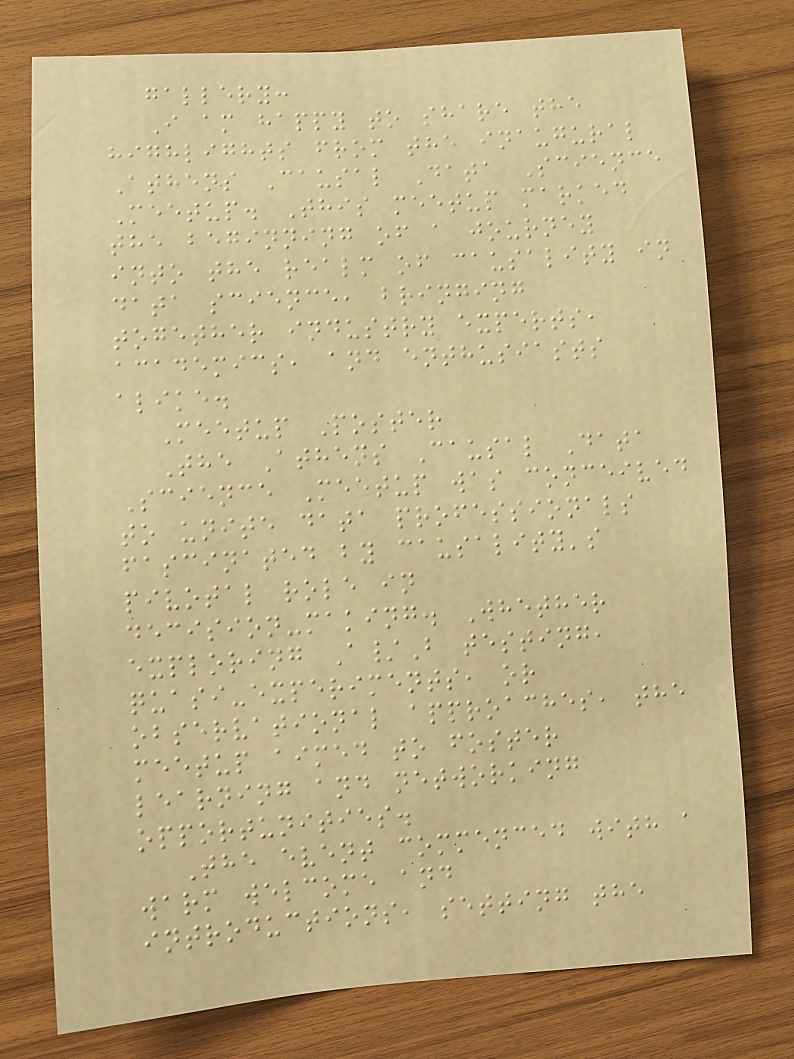gallery:
I am happy to share the
highlights from the inaugural
Athens Causal Data Science
Meetup. This meetup marked
the beginning of a journey
into the realm of causality in
data science, bringing
together industry experts,
academics, and enthusiasts
alike.
Meetup Poster
The Athens Causal Data
Science Meetup was conceived
to unite data professionals
fascinated by causality's
pivotal role in
decision-making. Whether
exploring A/B testing,
quasi-experiments, or
observational approaches, the
meetup aimed to foster
learning and networking
opportunities.
The event commenced with a
warm welcome and
introductions, setting the
